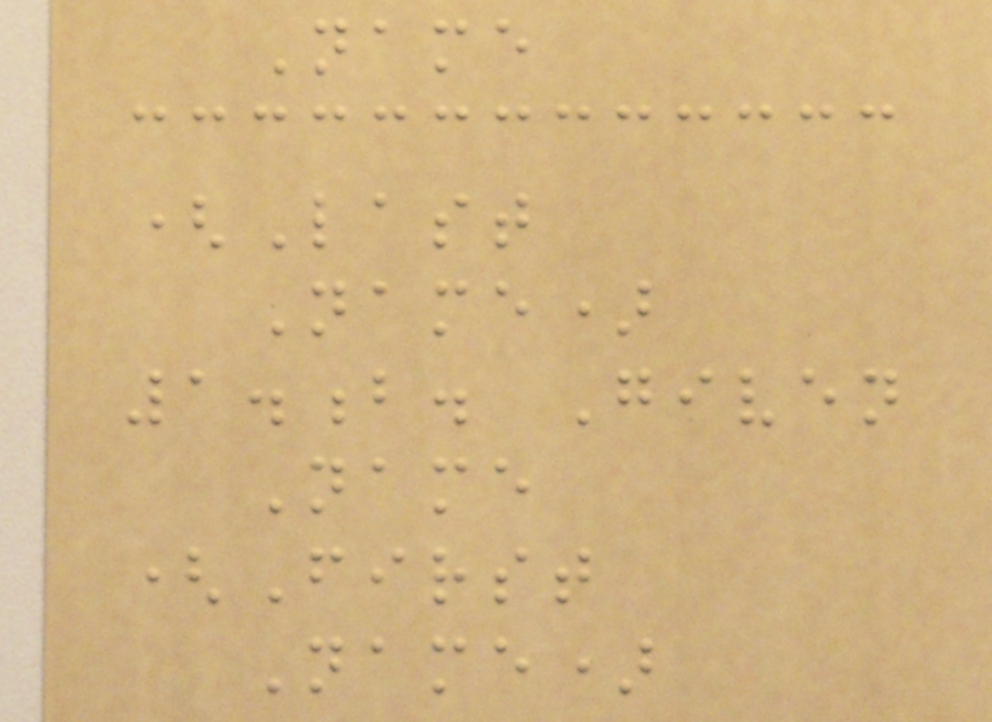Name
(Last
Name)
1.b. Given
Name
(First
Name)
